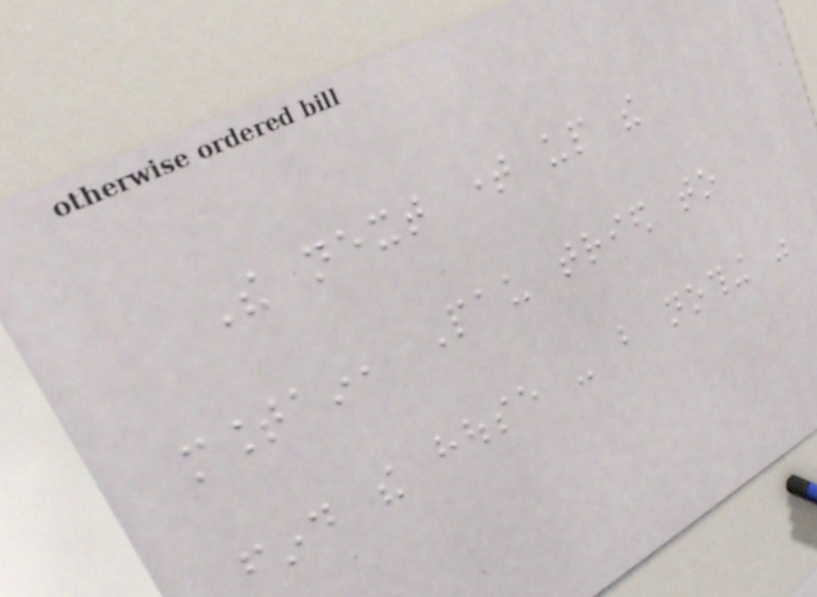The next time up the
mountain, Pau tried to
find the house - but nothing was
